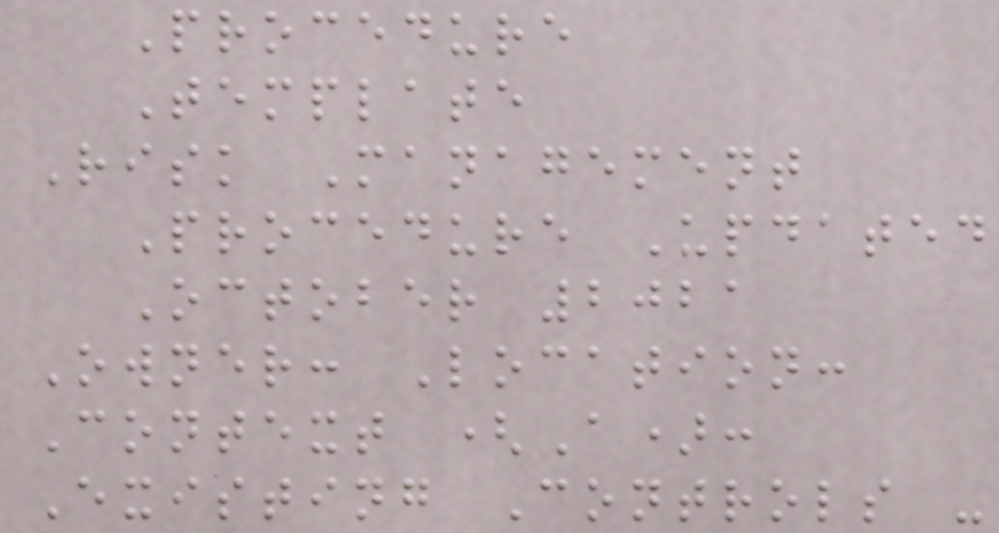Procedure
Template
Risk Management
Procedure Updated
October 2021
Owner: Location:
Context (A):
Existing Controls -
